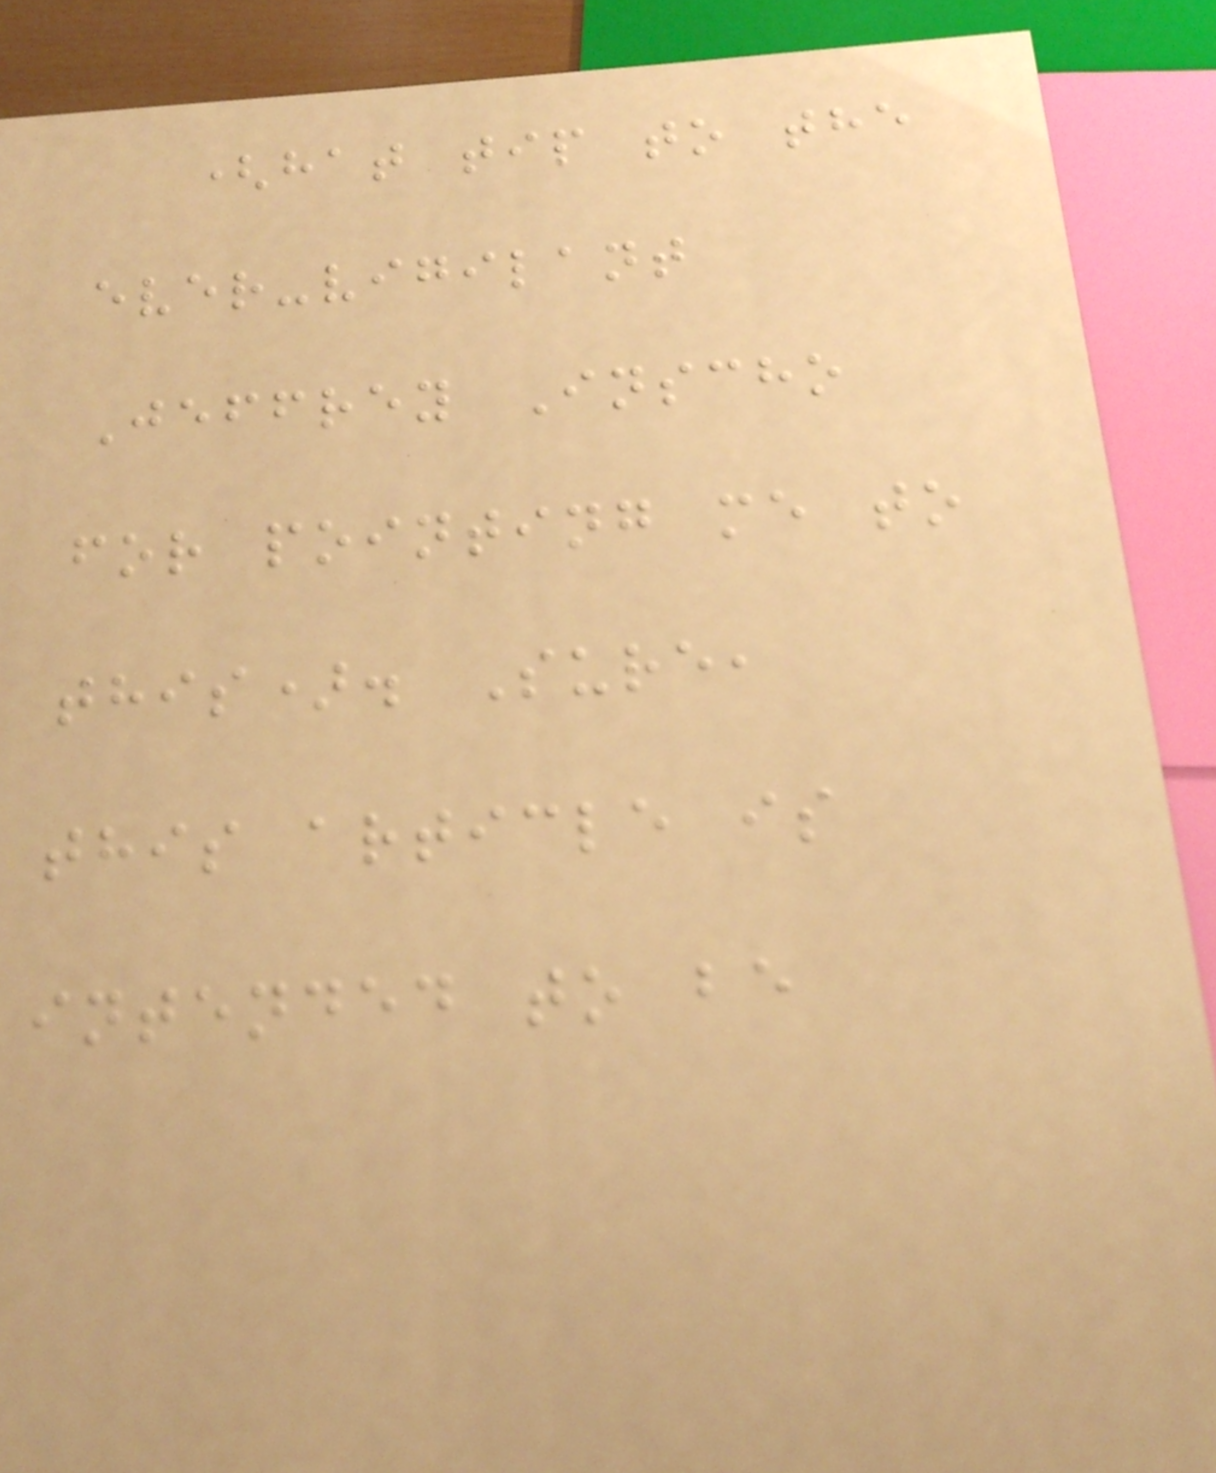(hat tip to the
ever-vigilant
Jeffrey Inscho
for pointing me to
this). Sure,
this article is
intended to be
